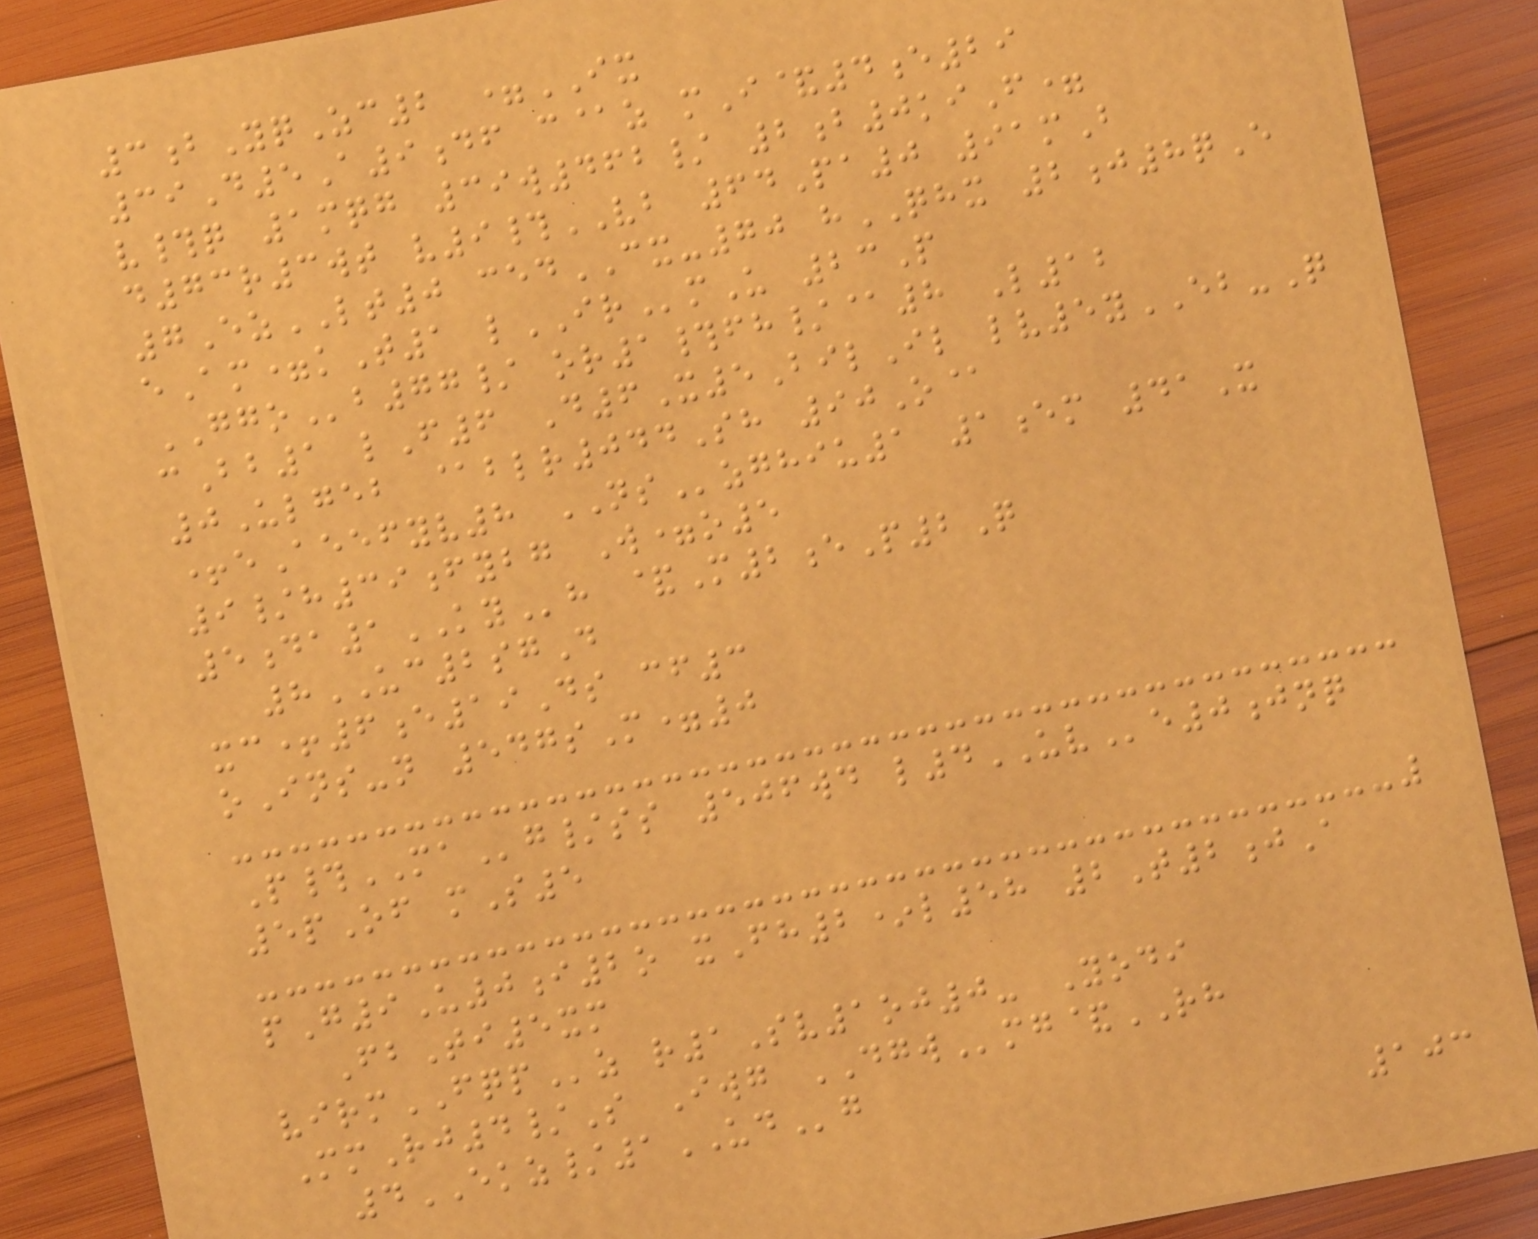3bYqZc2 =IX
39D5A9df c@z mI&4e29
v#q 1mqg 39w462/ 2b0kiF=
d73r3wt v9#VB 64Pa0 91mB
7EzLT0 cedCX-70 hQHX 2j8qE
eAm=kT1 lIRmU 23P
GGOb77/ or1#fh/@8 L12
cBb1 lF6 D6X5BilIl lv5yEB-Q
0Ulgeb @blr044Sh 90O@
+eAeefyv8 NSzghiu1 1em 41X
9/h39fybg W=o5
5da1KYh &M2eP2Q
8UC2sgD
xc+6e19Ds cf3
oIns-n 547sM=0
P#MAg/ss 506wd l4UVe0jnq
5pOf mS5
pG9U0i2o xFh2*l58 2T2jA
FbTi5xm
virmFQPz r1Sv1oj0- Yodi
MmRj4/S Iwg DGWmg&RH
4EKZ/1UDg
103
